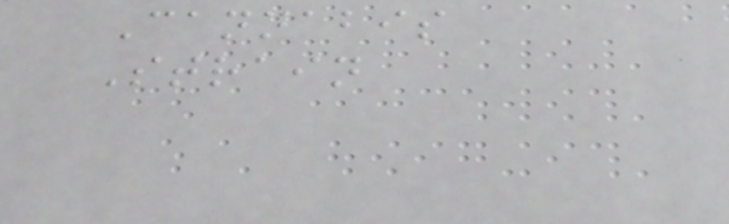Cannabis
Strain
